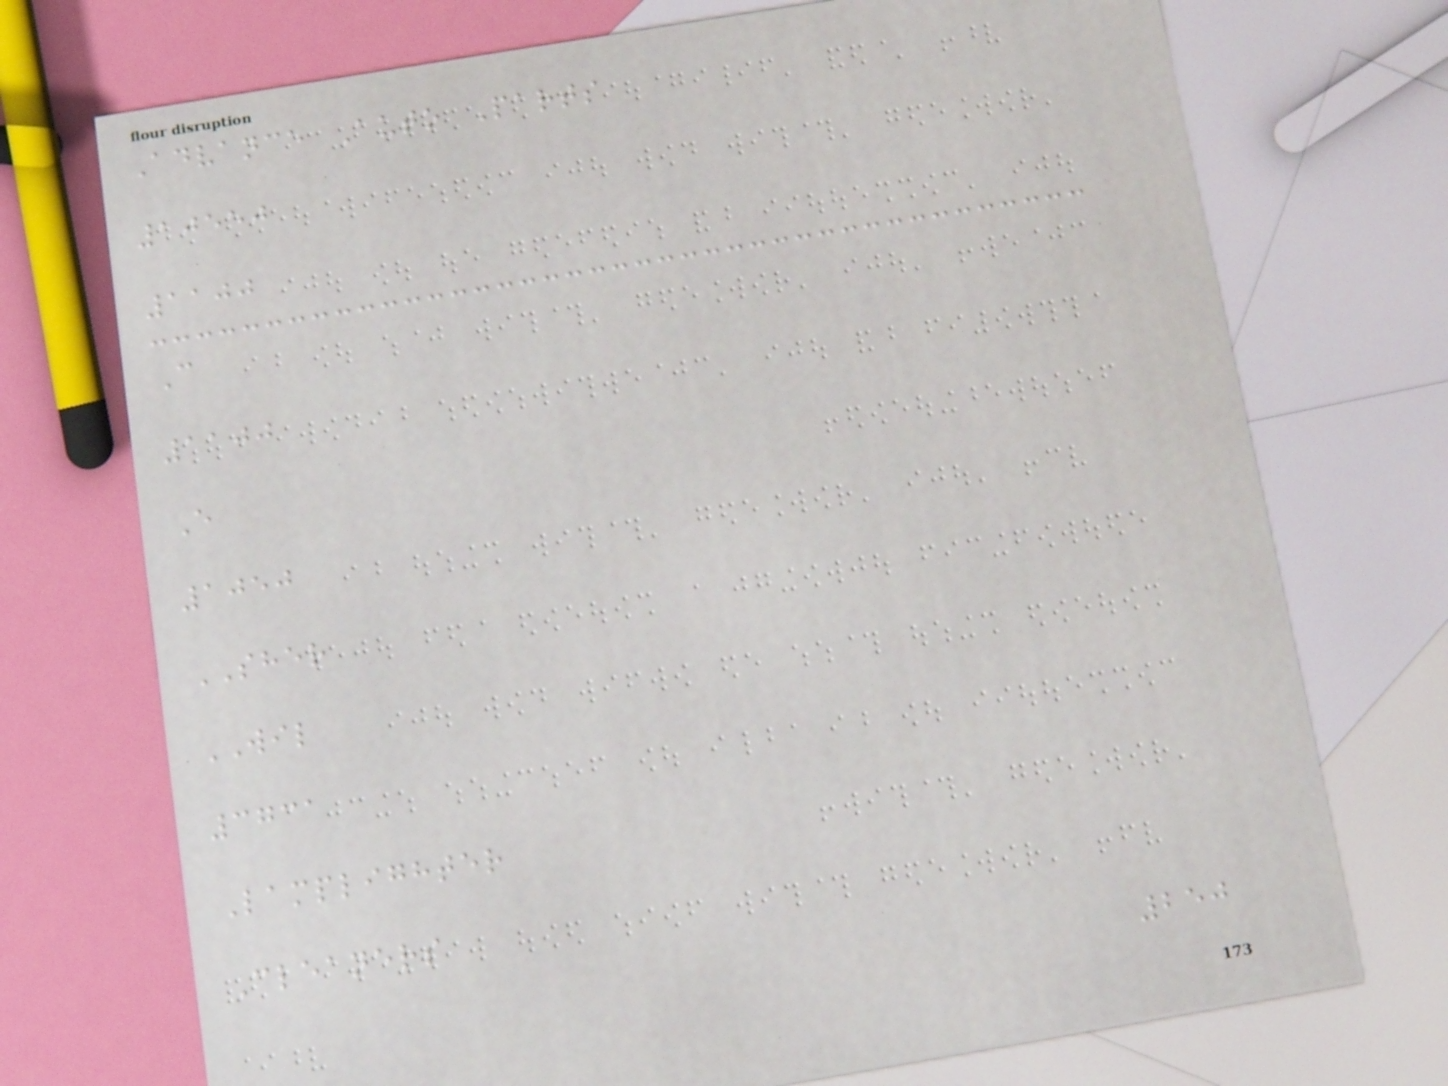Advance Auto Parts
10550
1100
C
1100
E
1050
SHER
WIL
3731
Lamplighter
Cleaners
250
